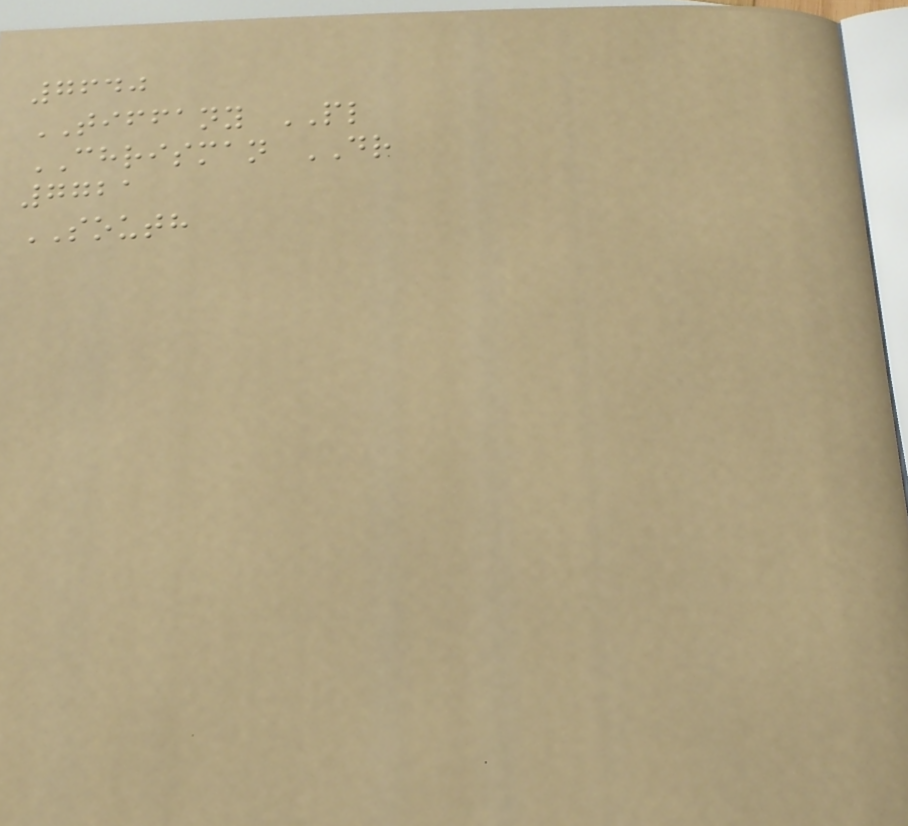7640
TIFFANY PL
CHRISMAN DR
7721
SOUTH
